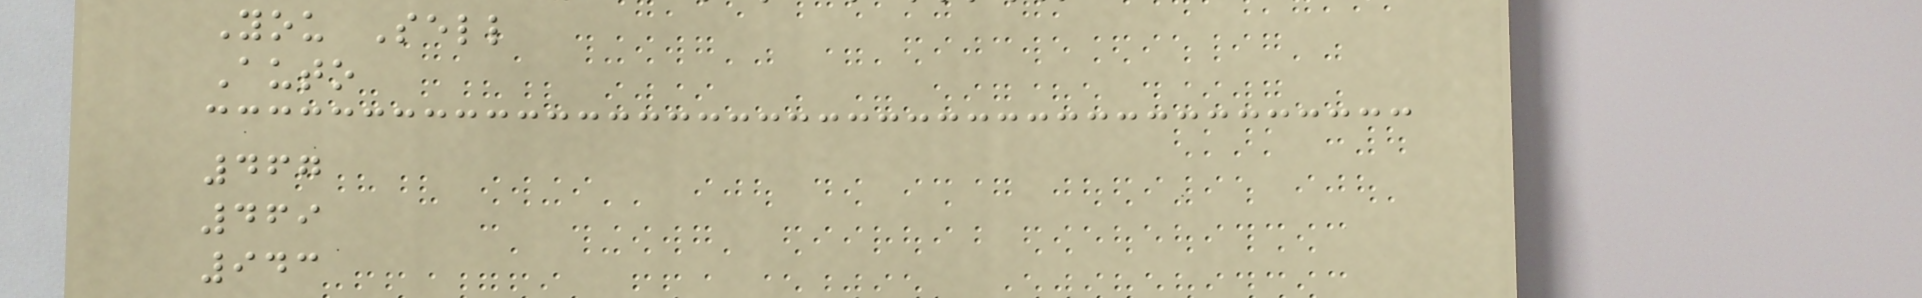You Sell
Auto
467
469
943
